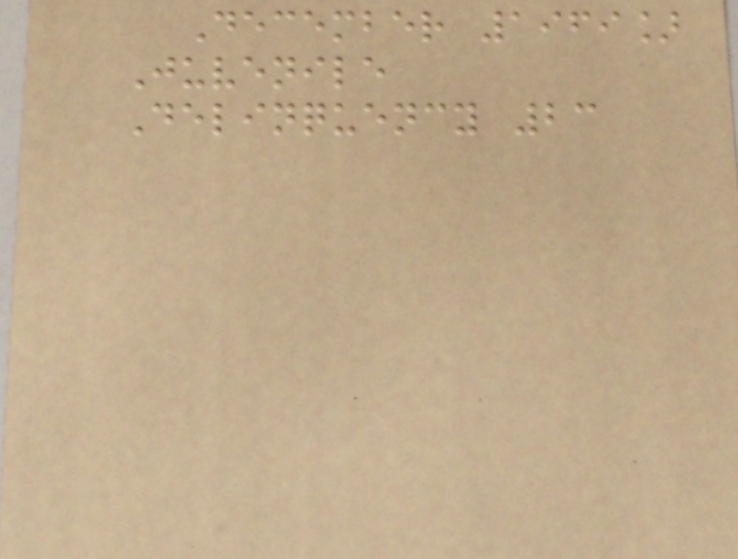December 1969]
Juvenile
Delinquency 23
